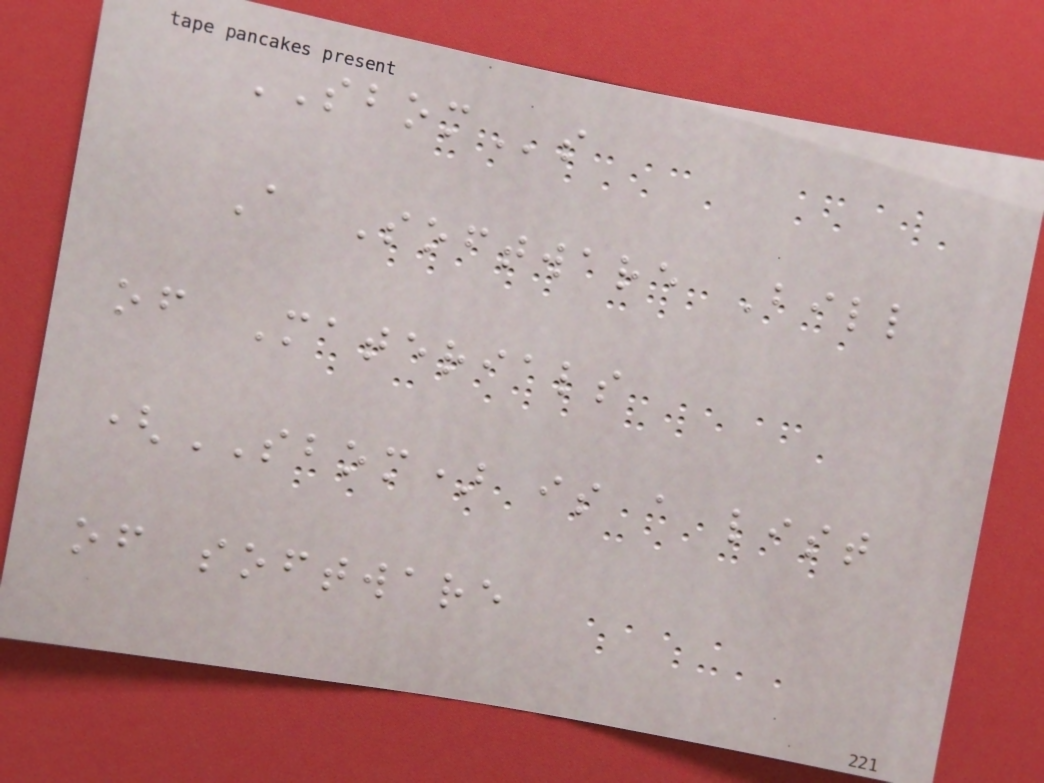SBOMs
A Software Bill
of Materials
(SBOM) is a list
of software
